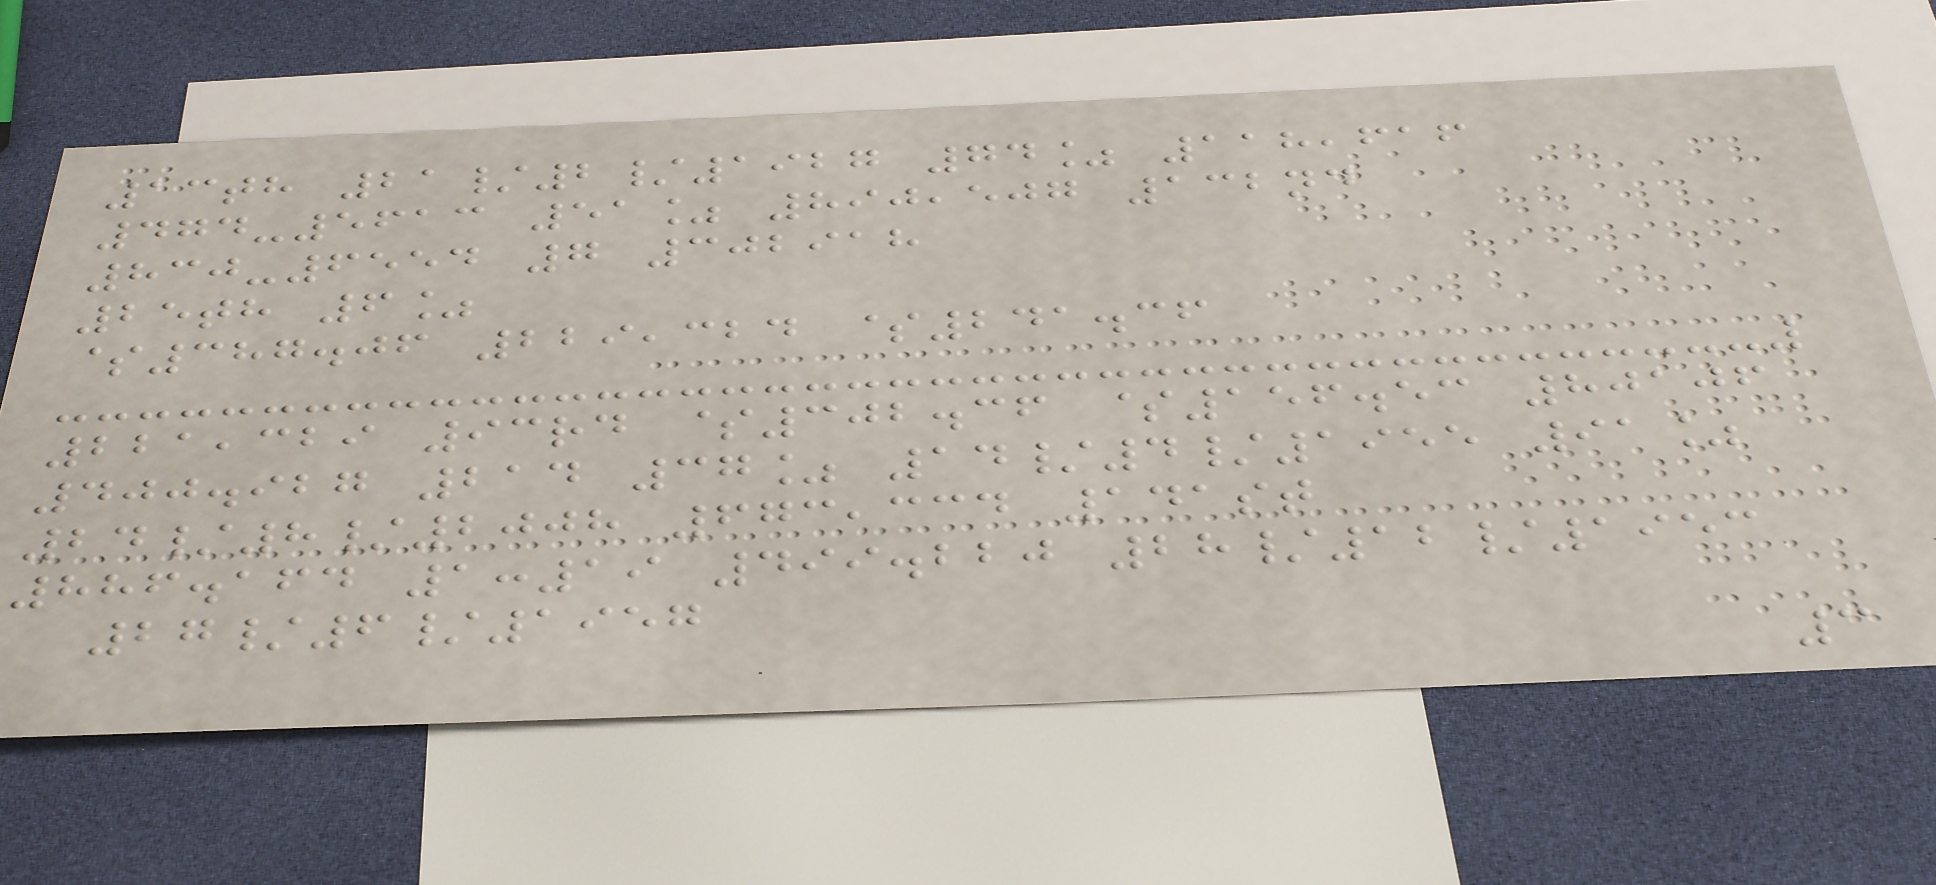13th 21/2/1927 74% 118,616
474-5613 51% 890,507 132nd
830-6554 7 302918
25th 6%
$387.06 229,324 $241.36
221,329 93rd $302.36 $156.53 80106
400.927 214 37% 14/4/1955 91%
24/8/2008 673,334 141st
886.164 1:19 499.220 28/12/1953
27/6/1957
3
